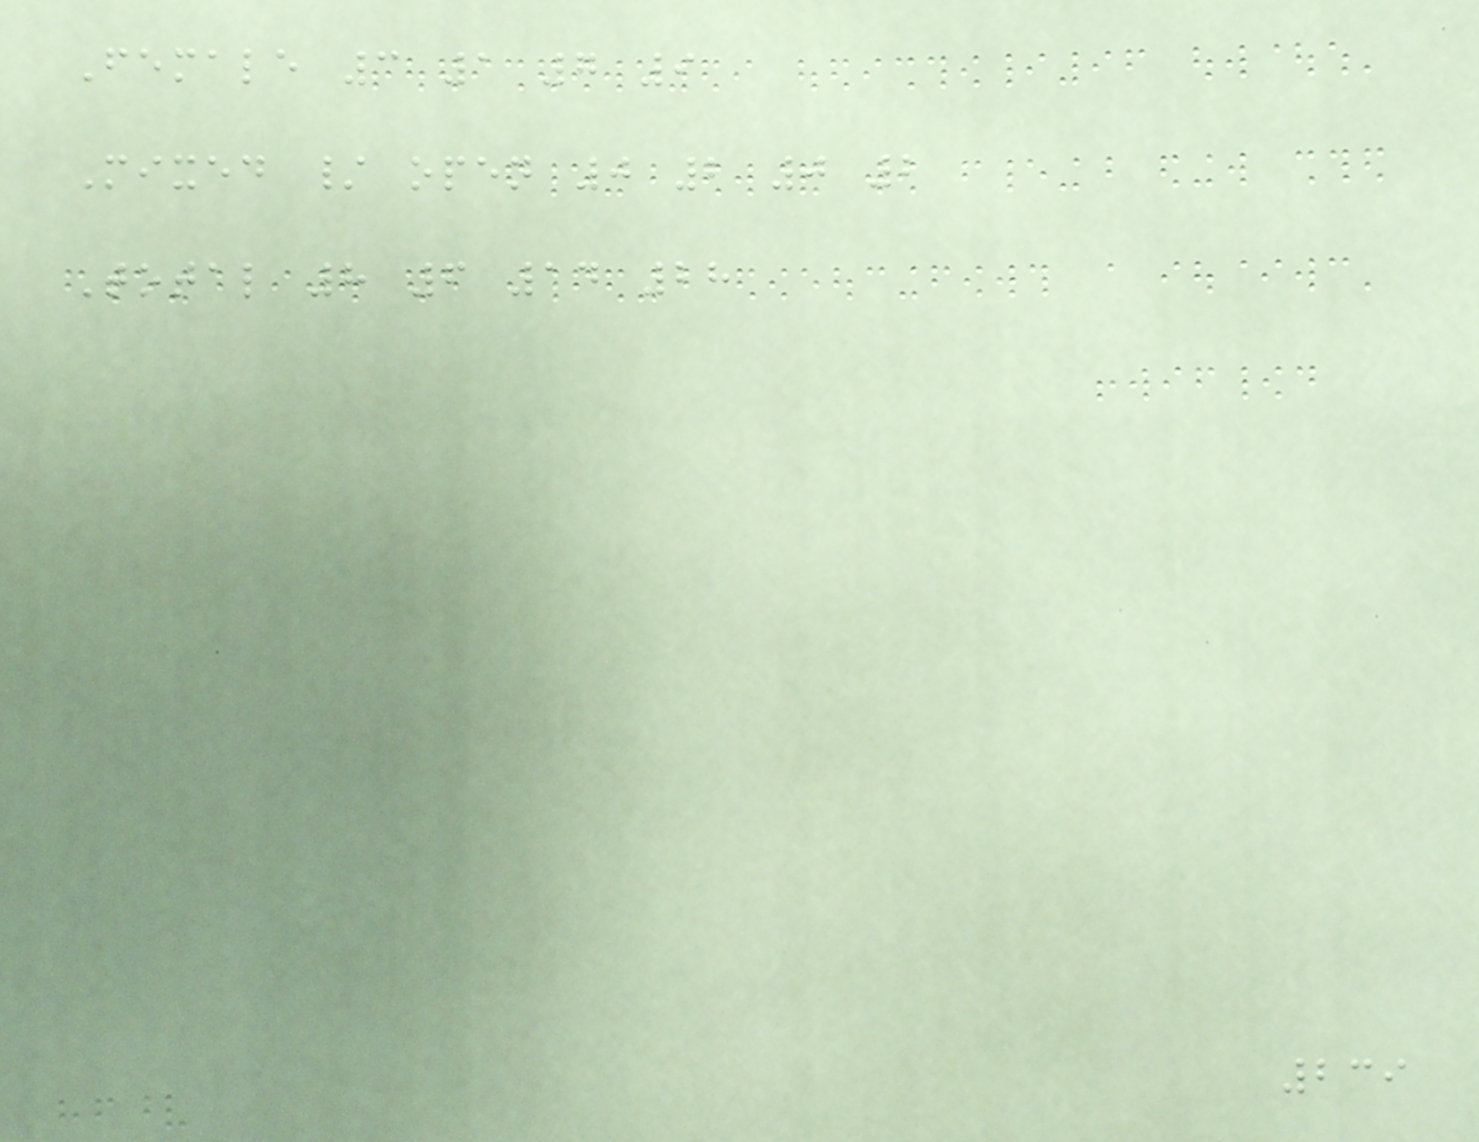Female 3 1 7 9
Mixed / open 0 2 0 2
Total 8 6 14 28
239
